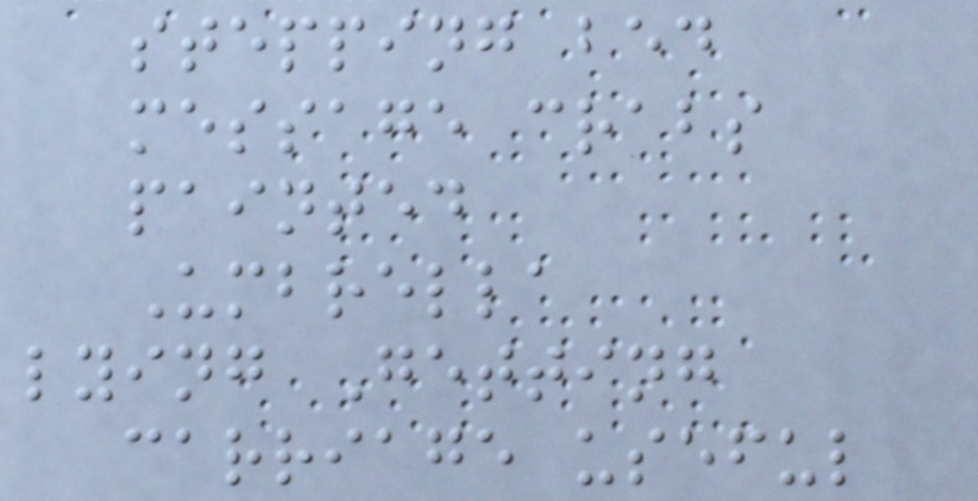stepping bed
message crabs
painted
Umbrella
lying Getting
carriage useful
